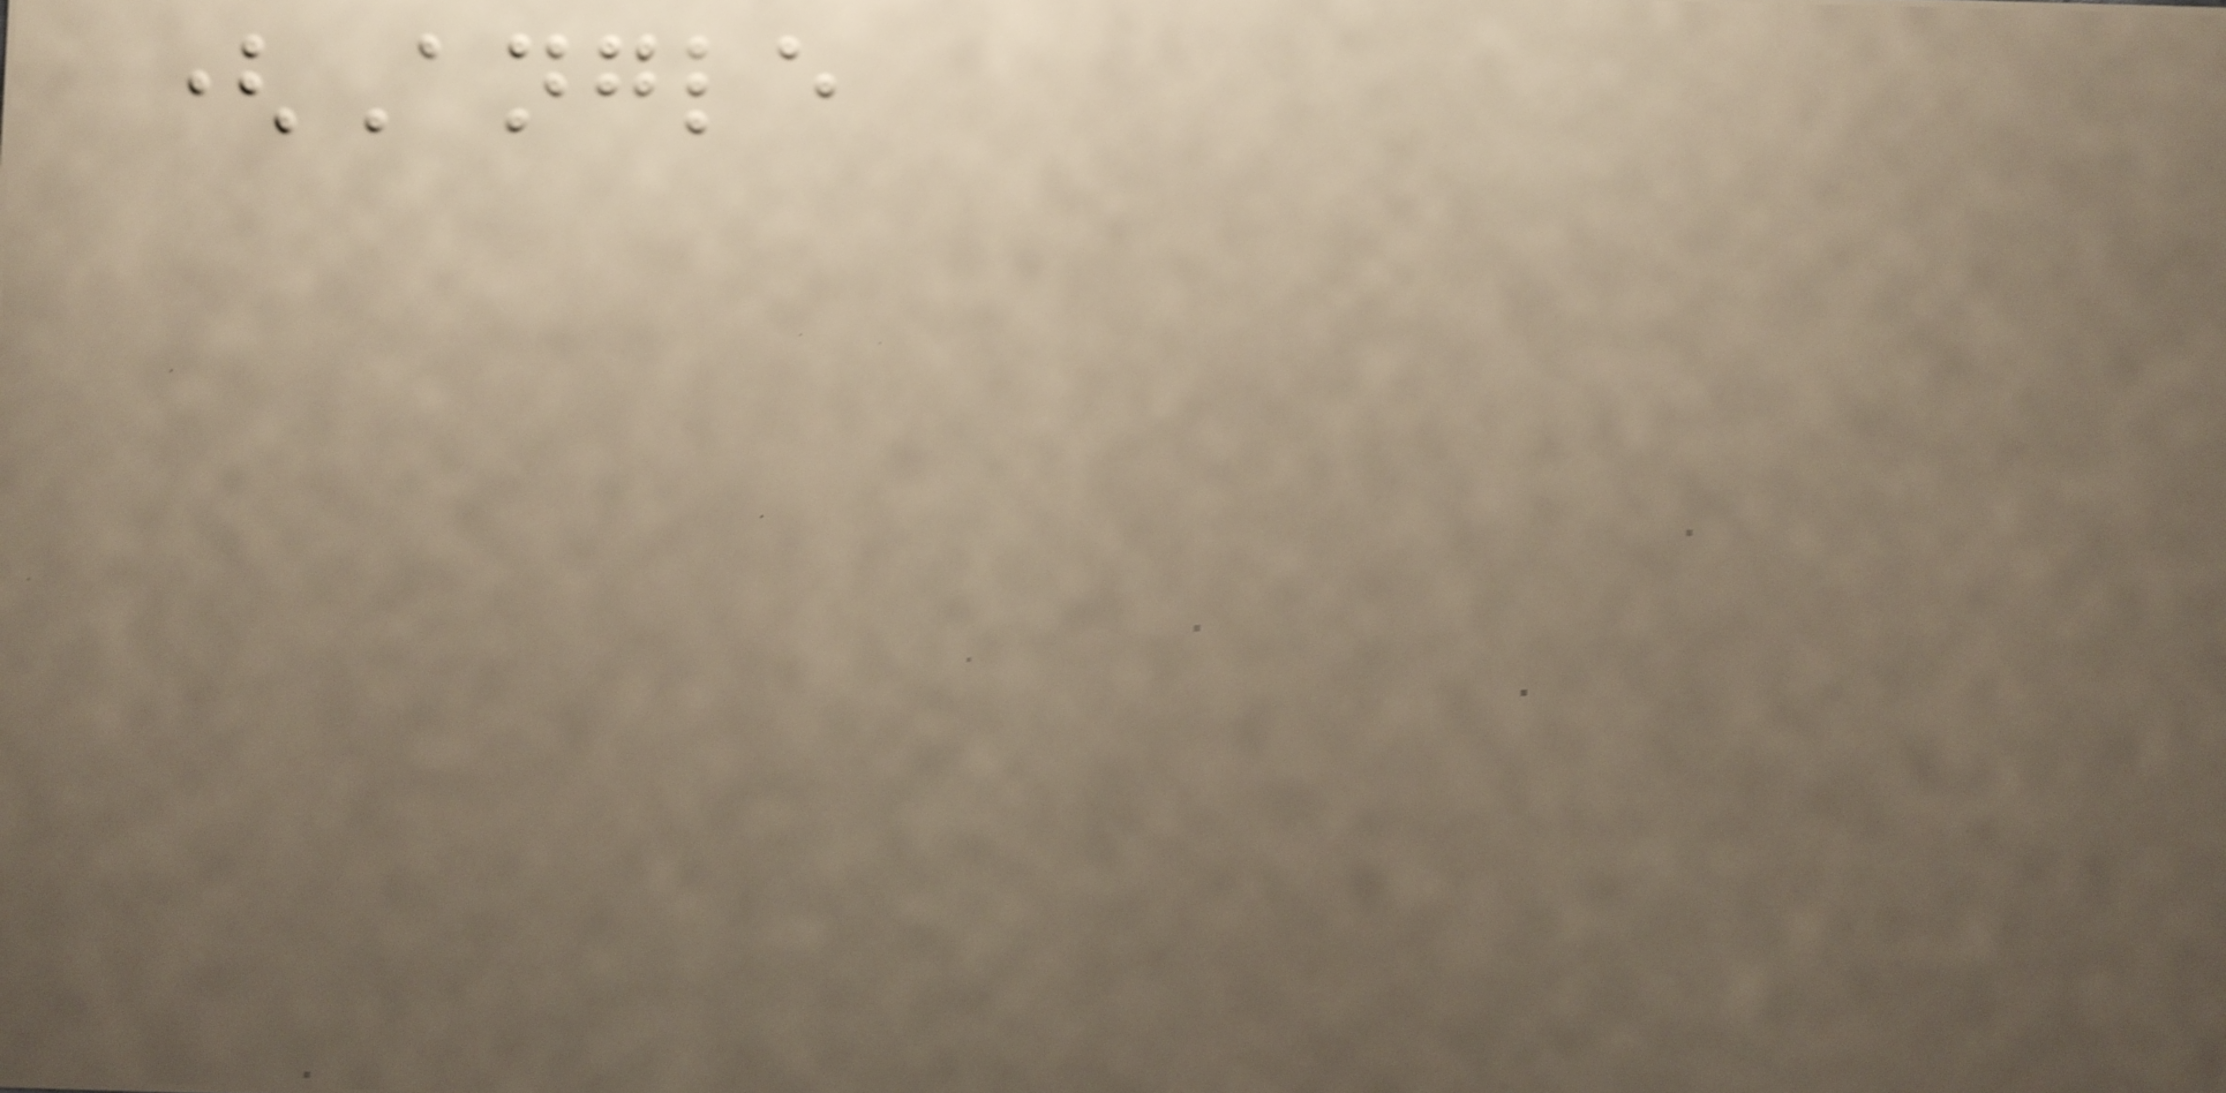(Angle
